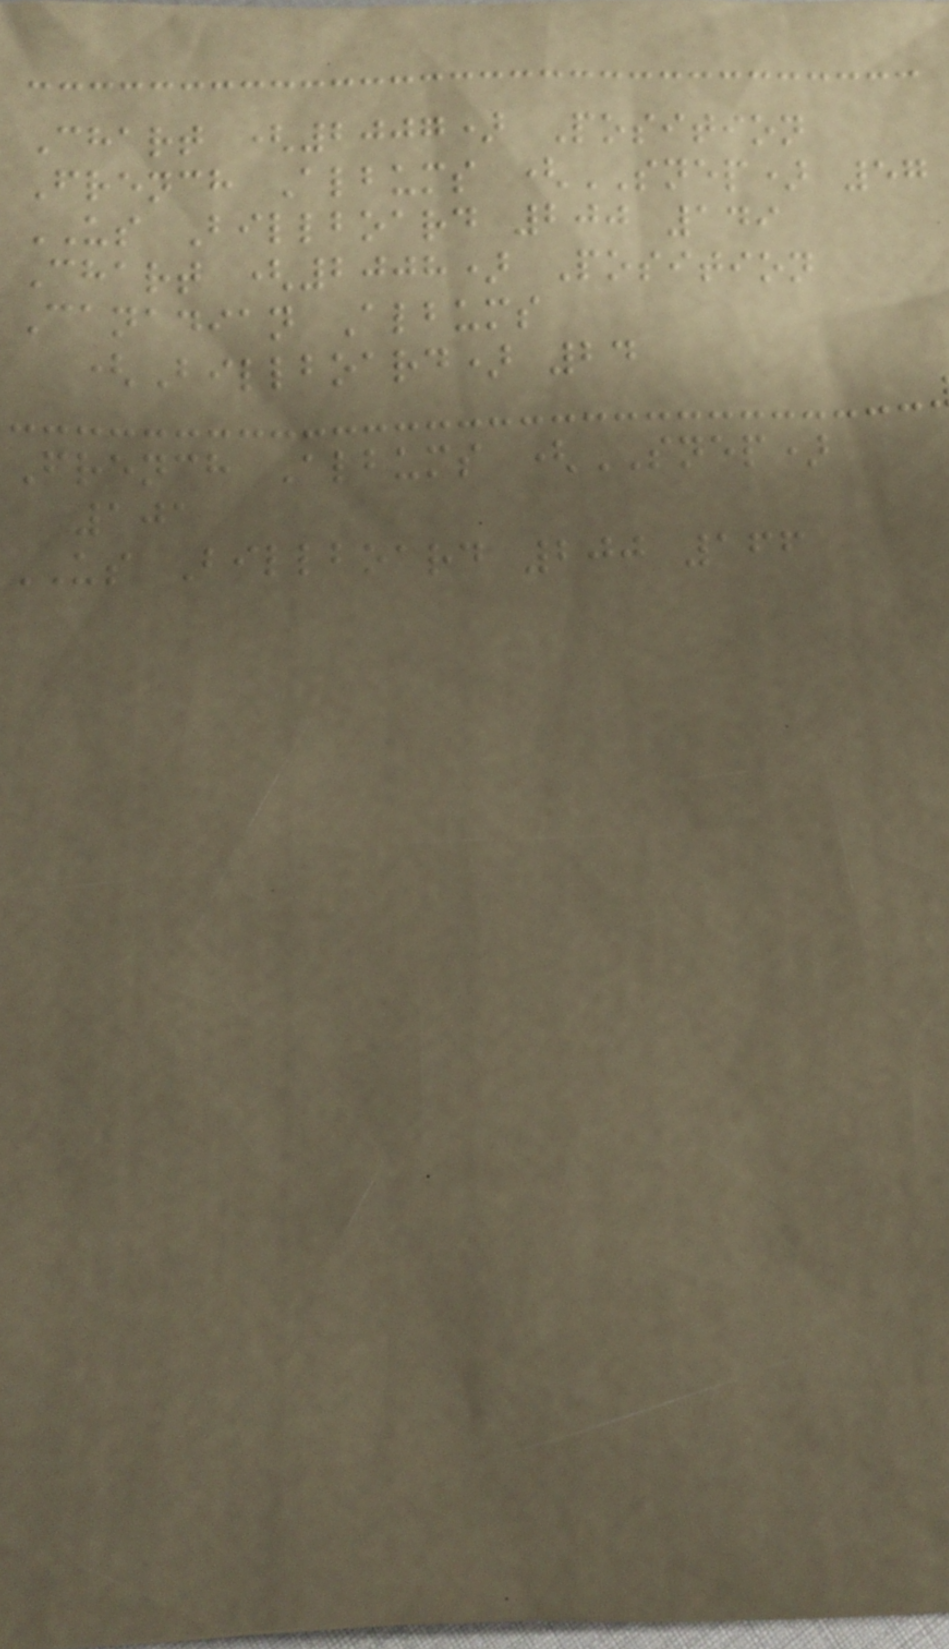Chart (2007) Position
French Albums (SNEP) 57
US Billboard 200 149
Chart (2008) Position
Canadian Albums
(Billboard) 24
French Albums (SNEP)
101
US Billboard 200 166
